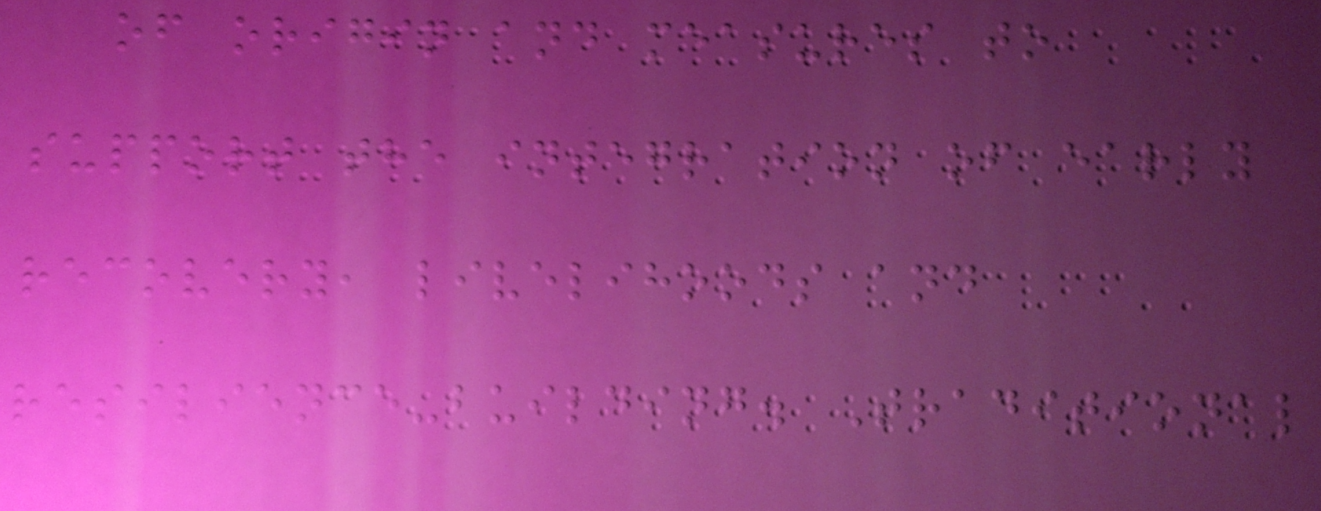of origin and measures to
support the integration of early
recovery, livelihoods and
resilience-building. Traditional
